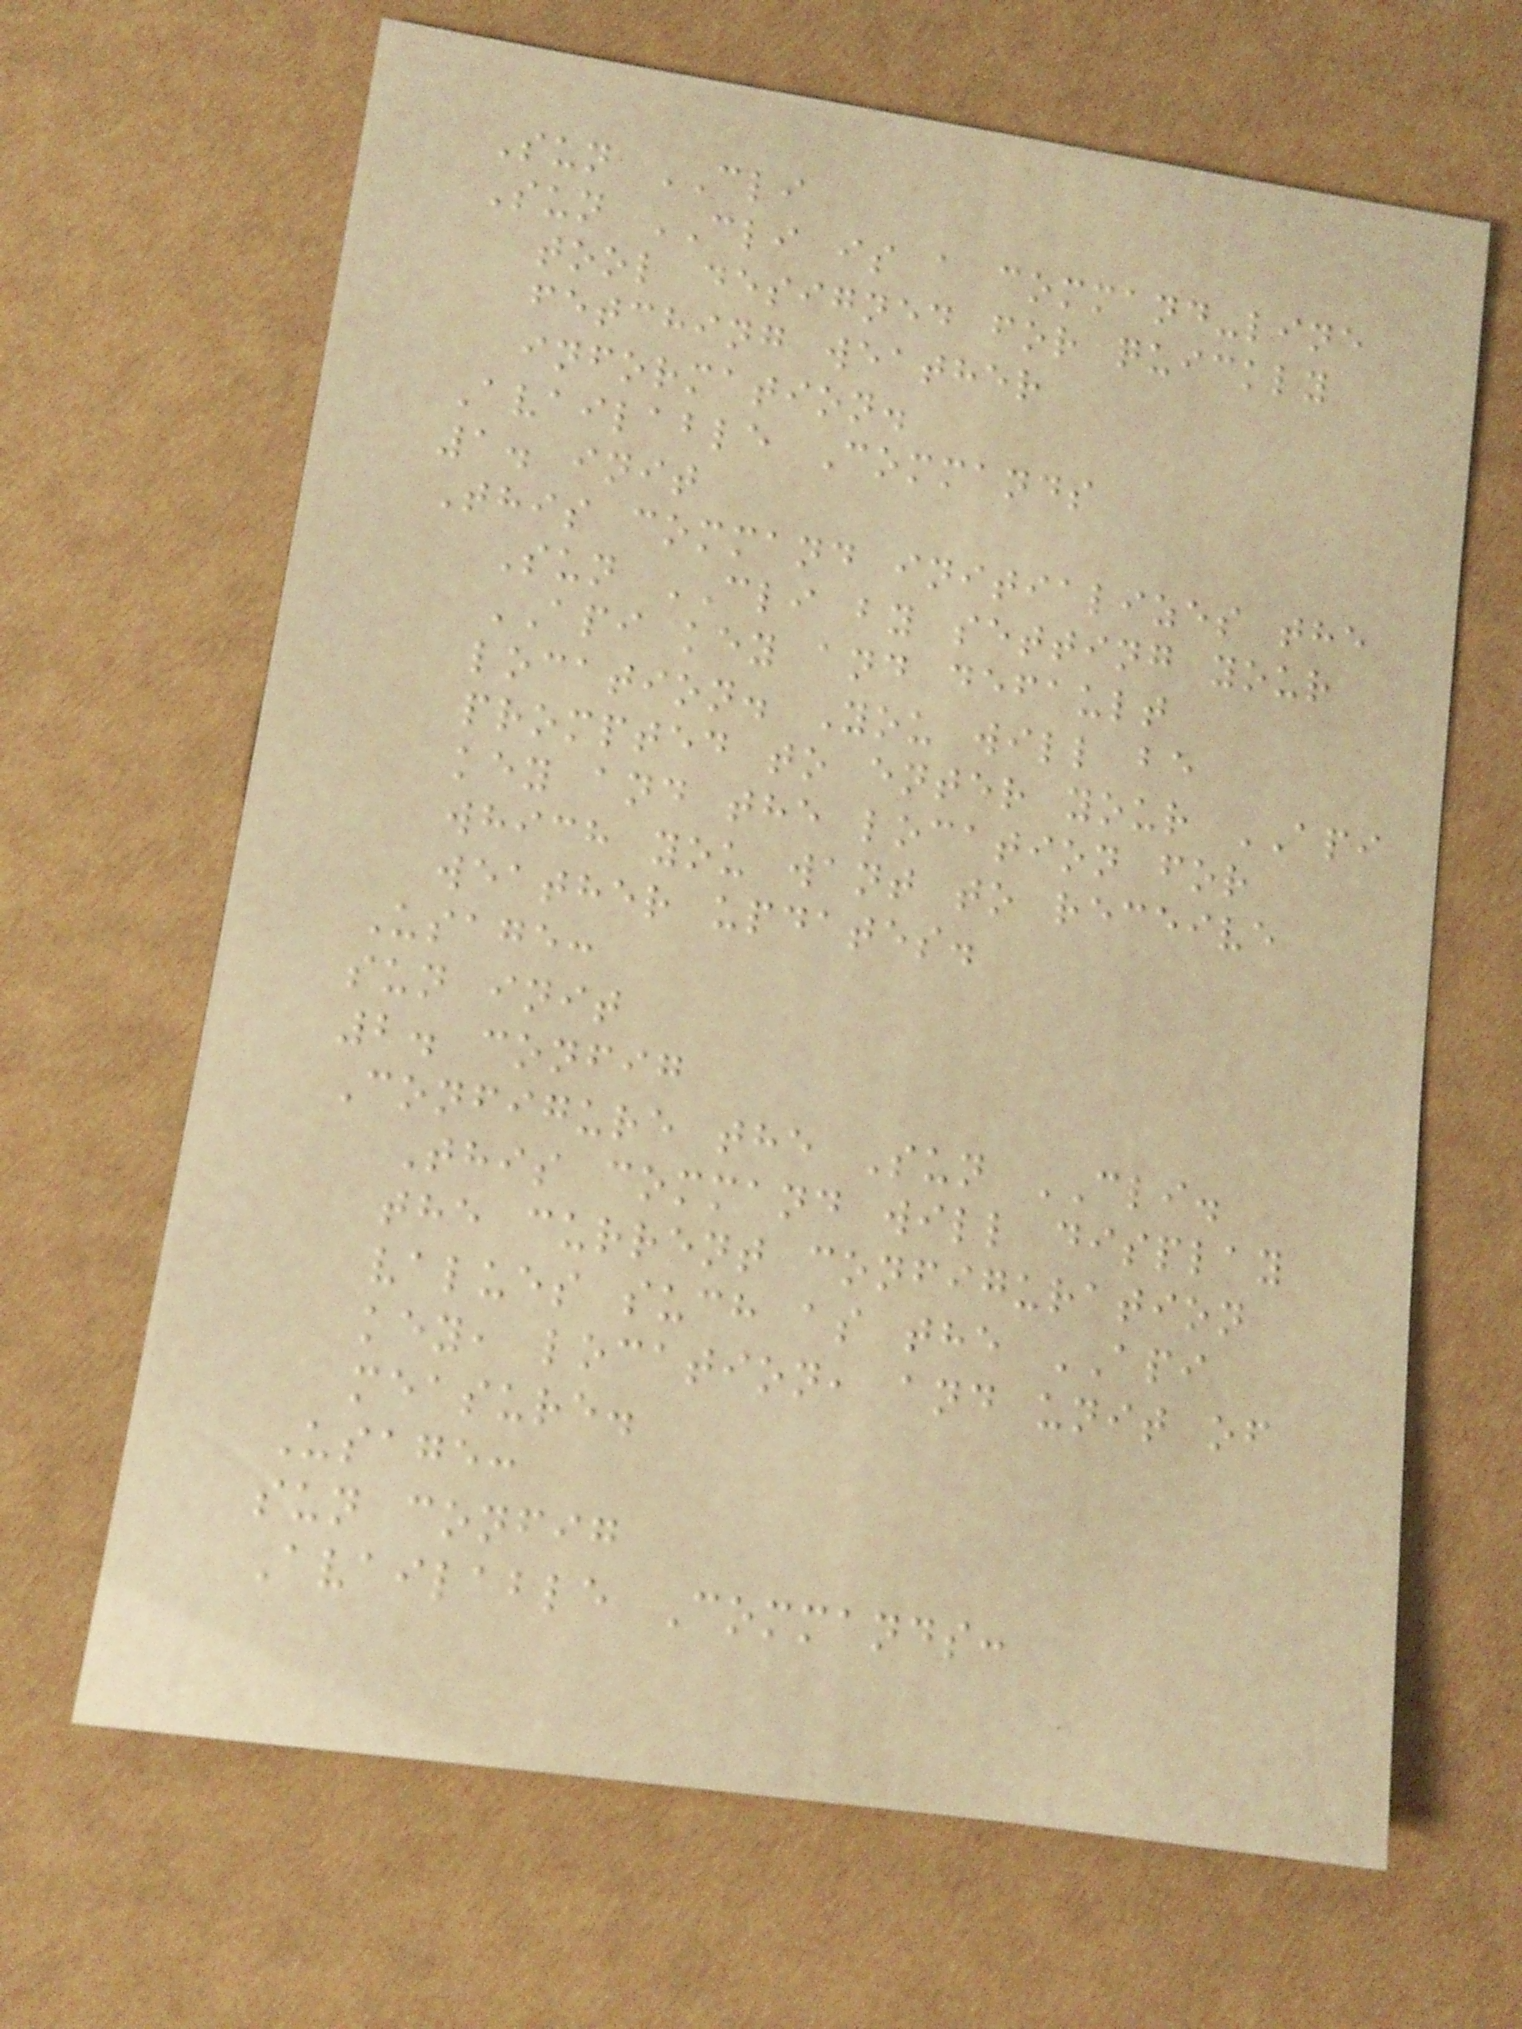Sun CLI
Sun CLI is a command-line
tool designed for quickly
fetching weather
information.
Available Commands
1. init
This command initializes the
Sun CLI by setting your
API key and default
location. You will be
prompted to enter your API
key and the location for
which you want to receive
weather updates.
Usage:
sun init
2. config
Configure the Sun CLI.
This command will display
the current configuration
values such as the API
key, location, and unit of
measure.
Usage:
sun config
Available Commands:
